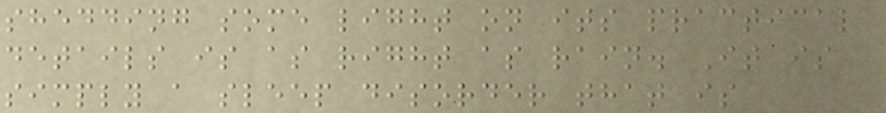shedding some light on its practical
details is as right as rain. It is
simply a sleep disorder that is
